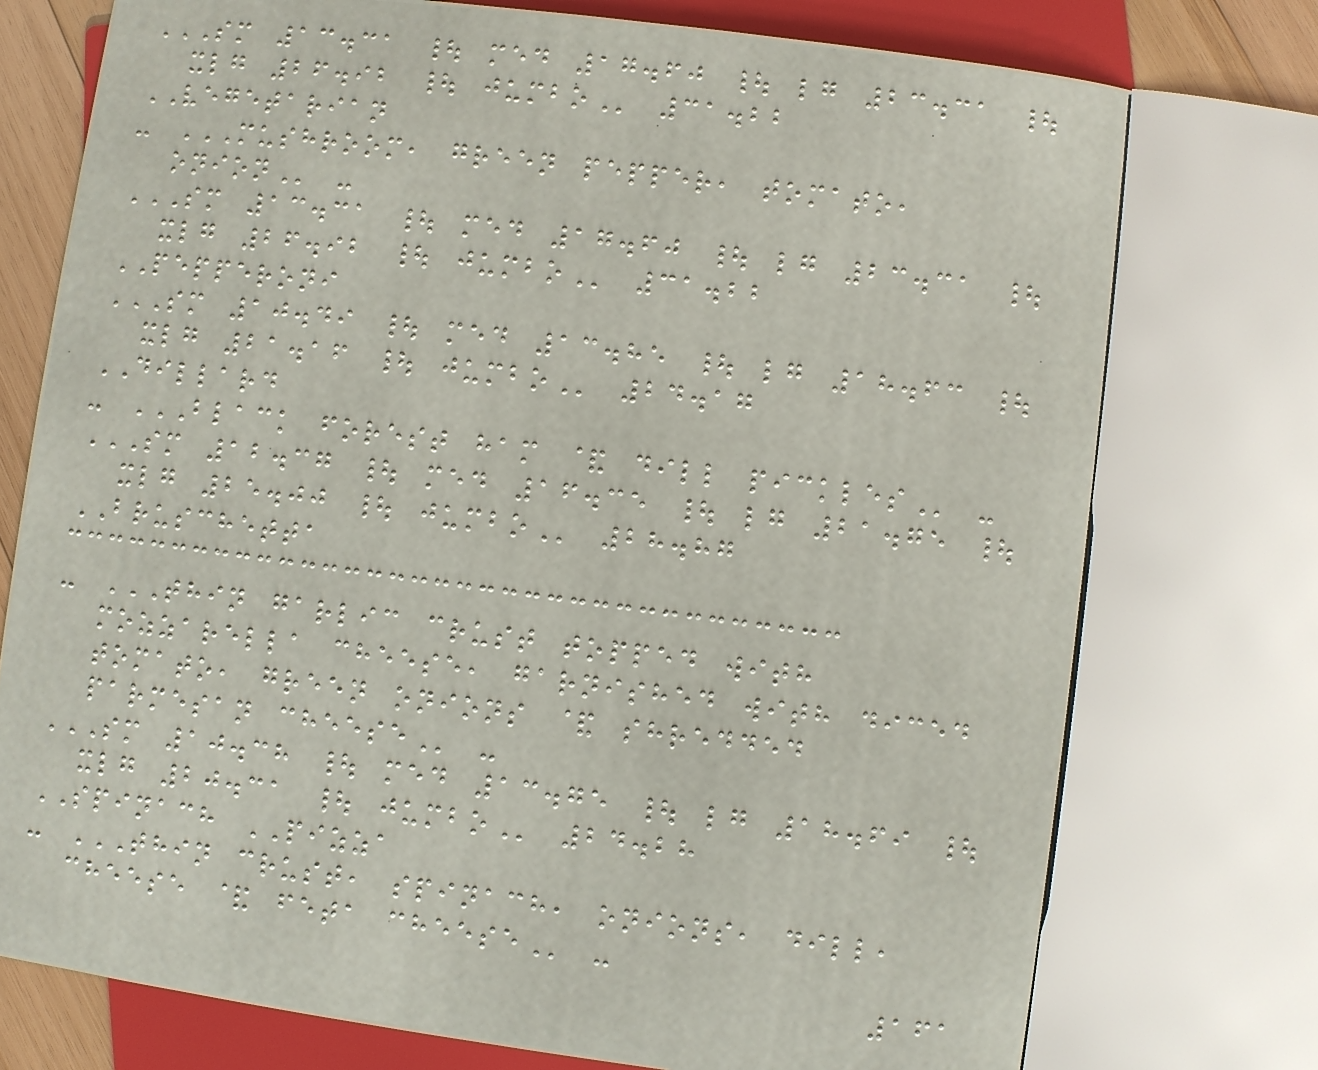SM 13.31 | MED 17.60 | LG 23.31 |
XLG 26.92 | JUMBO 31.22
VEGETARIAN
- MUSHROOM, GREEN PEPPER, TOMATO,
ONION -
SM 13.31 | MED 17.60 | LG 23.31 |
XLG 26.92 | JUMBO 31.22
PEPPERONI
SM 10.49 | MED 13.85 | LG 18.63 |
XLG 21.16 | JUMBO 24.17
DILLARD
- BLACK FOREST HAM & DILL PICKLES -
SM 12.37 | MED 16.35 | LG 21.75 |
XLG 25.00 | JUMBO 28.87
BRUSCHETTA
- THIN GARLIC CRUST TOPPED WITH
MOZZARELLA CHEESE, GARNISHED WITH DICED
TOMATO, GREEN ONIONS & SHREDDED
PARMESAN CHEESE -
SM 10.38 | MED 13.75 | LG 18.69 |
XLG 20.31 | JUMBO 24.28
SPINACH PIZZA
- THIN CRUST, SPINACH, ONIONS, DILL,
CHEESE & FETA CHEESE -
161
